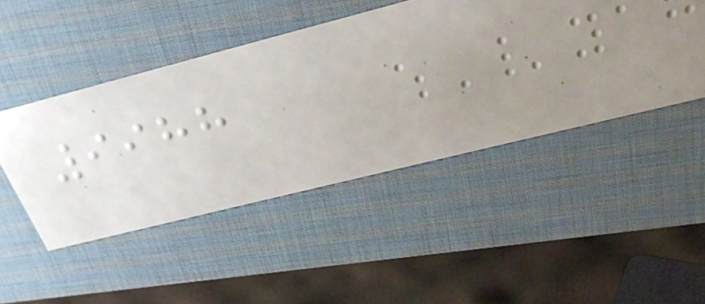9988
